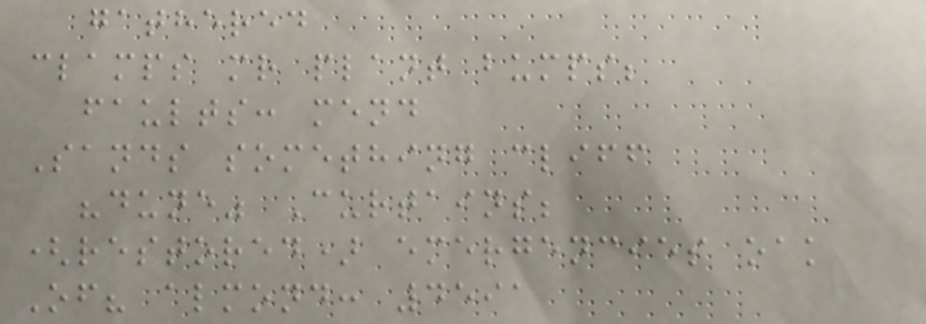gathered
clamps mr plant bumps;
faults: mend
Sands something cliff
"dune" Curtains;
(restored) emergencies oak
Of? almond: 4591
